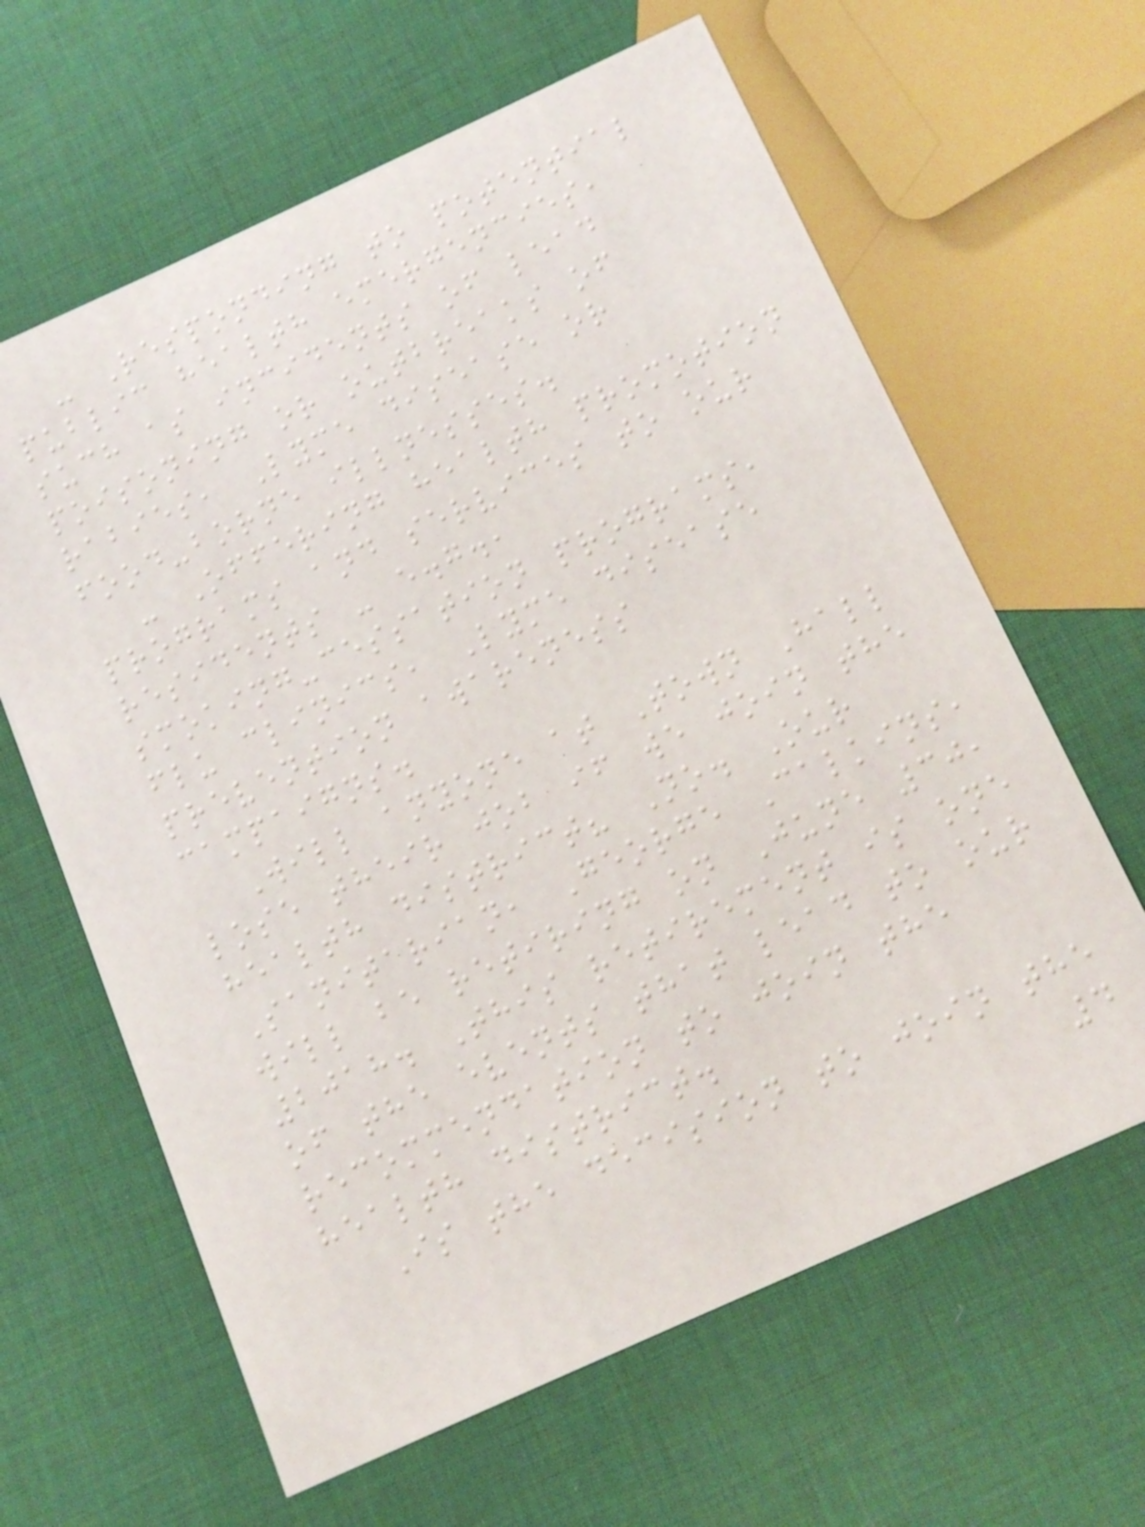- Responding to potential
public health emergencies,
such as incidents of lead
poisoning or outbreaks of
rabies, Lyme disease or
food-borne illnesses.
- Offering health promotion
programs and services to our
residents - e.g.,
smoking-cessation programs,
flu clinics, Lyme disease
prevention awareness
campaigns.
Will anyone at Town Hall
lose their job if we join the
health district? No. Our
Sanitarian, George Calkins,
will be retiring on June 30,
2018. This retirement is one
of the events that lead to our
recommendation to join the
health district.
Is the decision to join the
4
